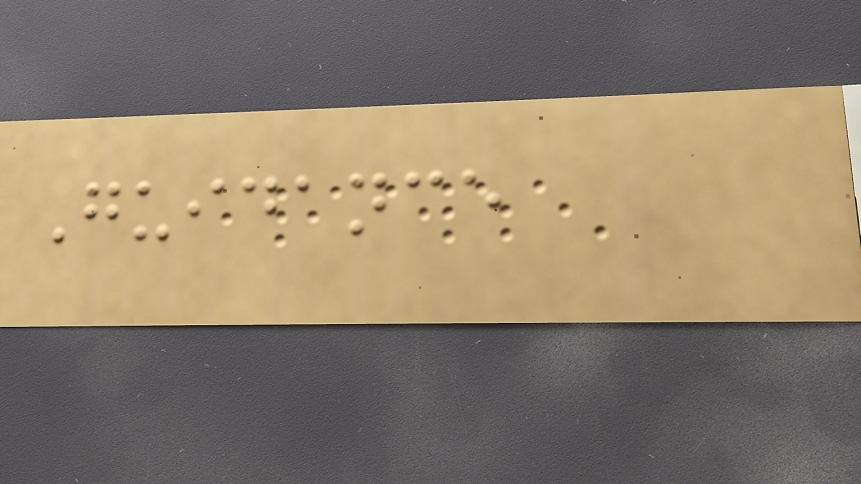Guidance
